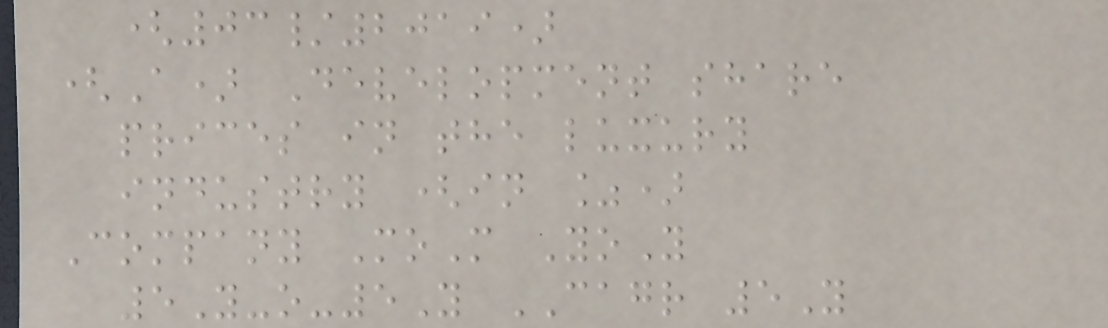(03/2019)
(A) Development share
prices in the luxury
industry (in %)
Company MoM YoY
5Y-o-5Y CAGR 5Y
